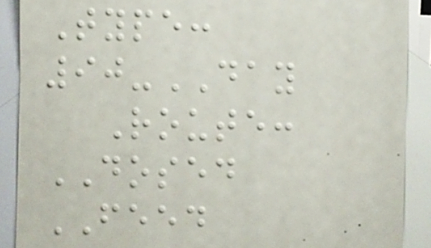Type:
90-DAY
Route:
DOSED
FEED
